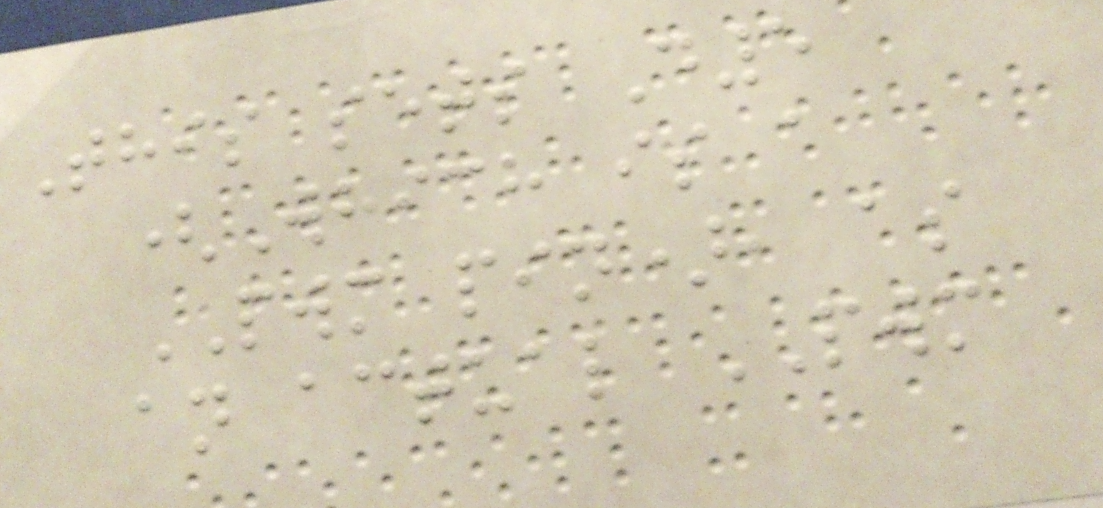This sets D5
(Which is a
PWM pin), as
an actual PWM
